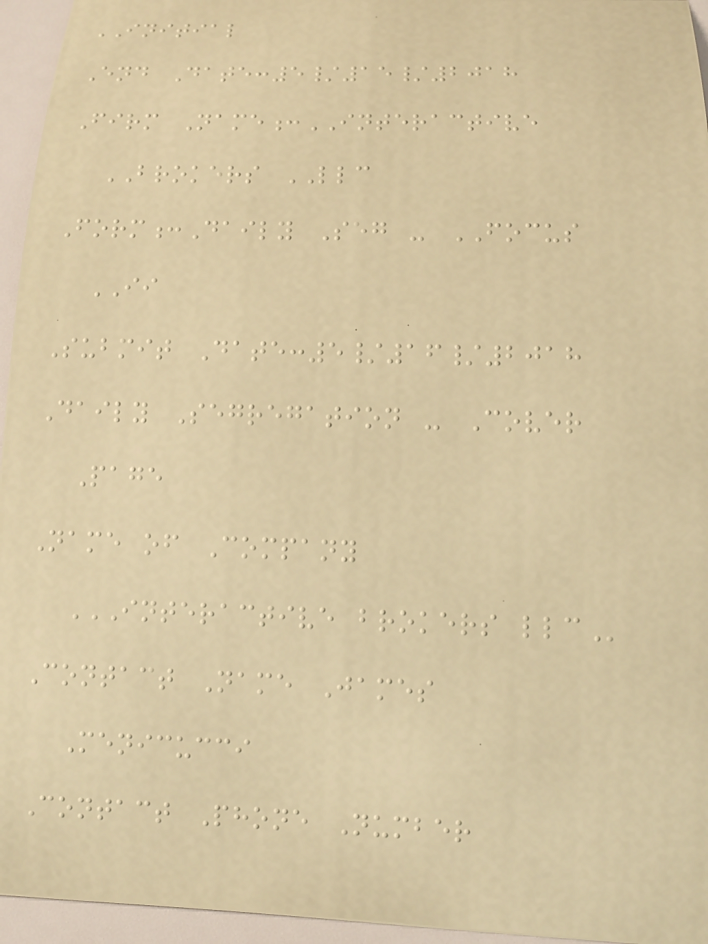INITIAL
End Date:5/15/2018
Firm Name:INTERACTIVE
BROKERS LLC
Form:Daily Seg - FOCUS
II
Submit Date:5/16/2018
Daily Segregation - Cover
Page
Name of Company
INTERACTIVE BROKERS LLC
Contact Name James
Menicucci
Contact Phone Number
